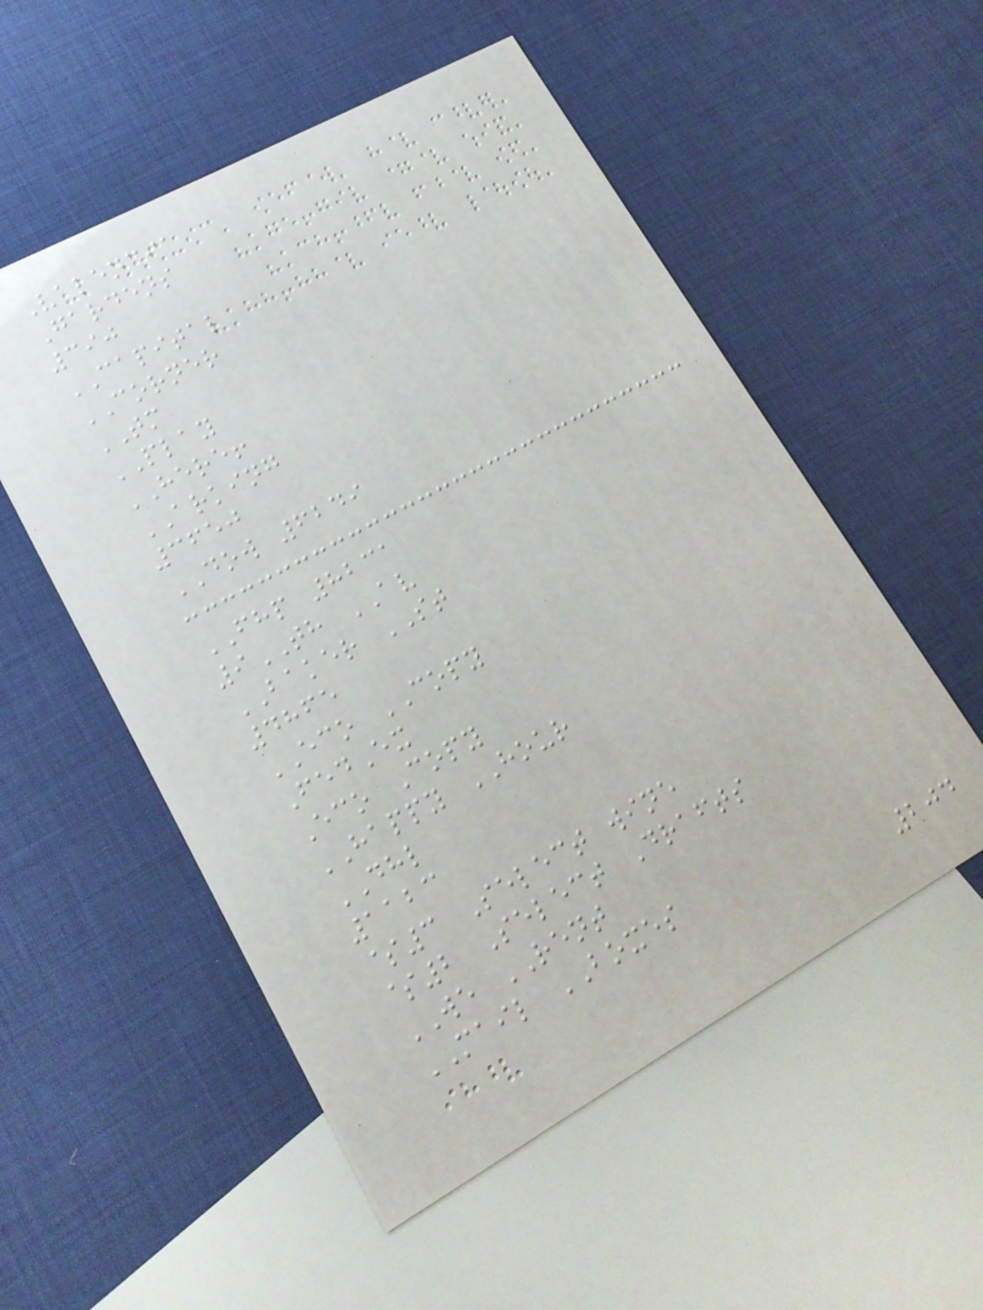Valencia
Gardens
390
CAPITAL
CORNER
TM
PLAY
HERE!
ARKING
3650
DOW 6249
FHP 8231
9TH AV
BAKER ST
4865
ECO COPY
FedEx
Eco Copy
HAPPY HOUR
DHL
1123
$3 Select wine
$2 Select Drafts
WE RENT
MAIL BOXES
204
